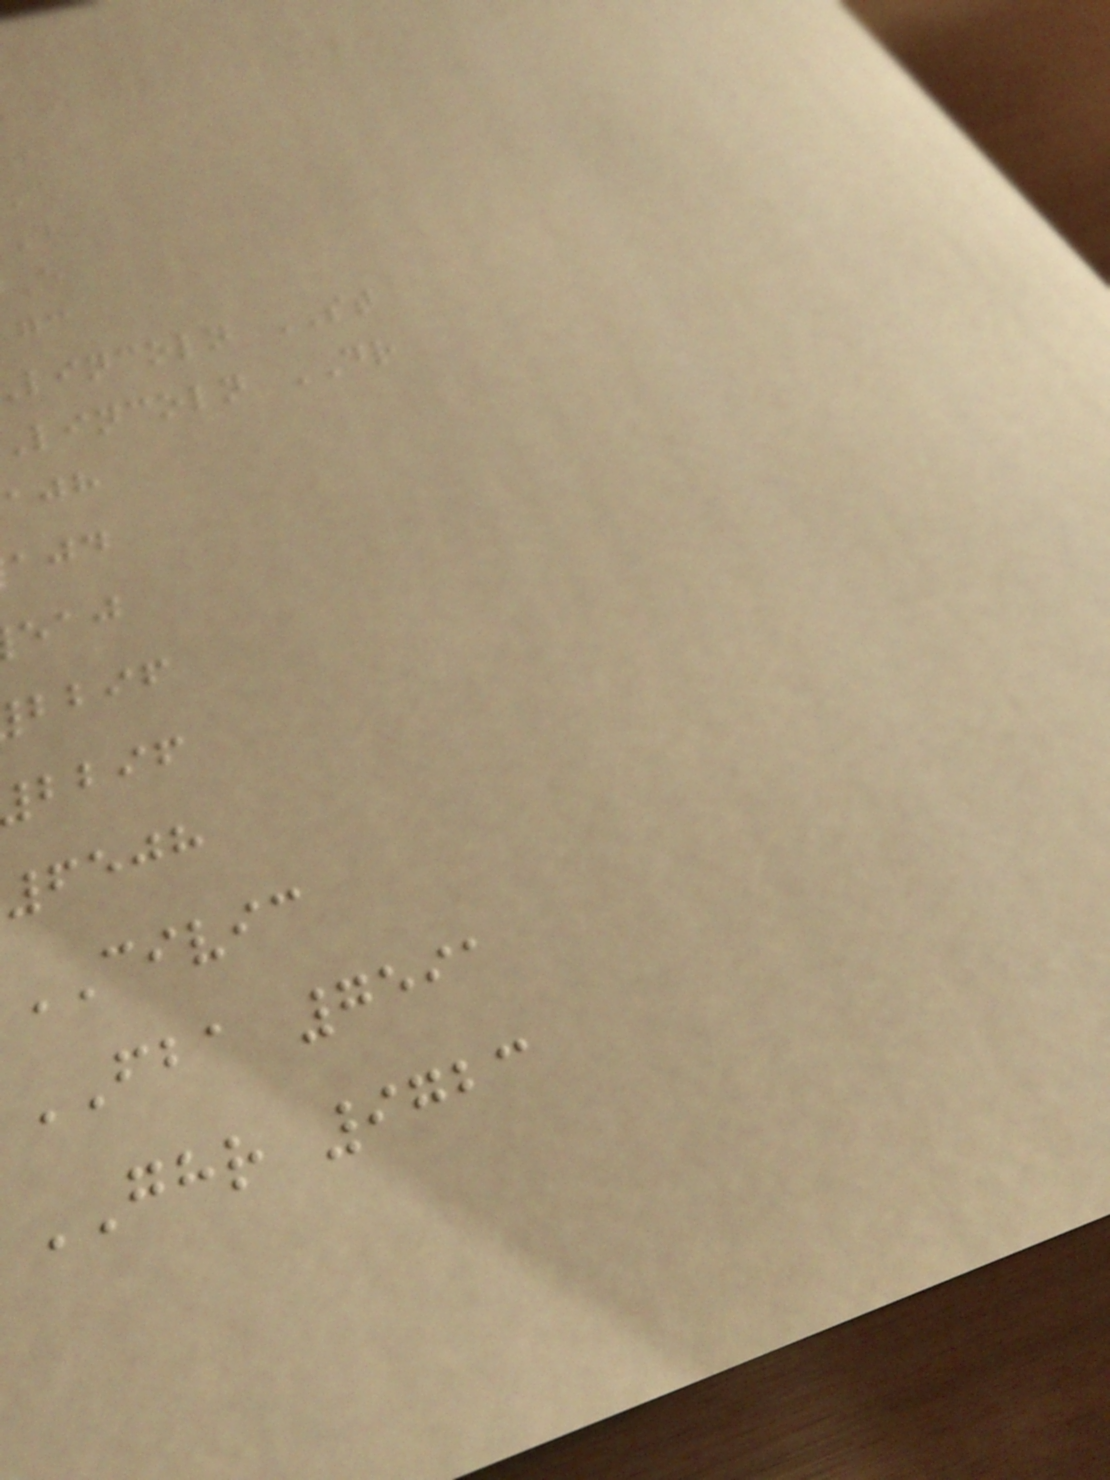lincoln ST
lincoln DR
bbif
bbif
6508
CIVIC
FBA 7591
GHR 9723
